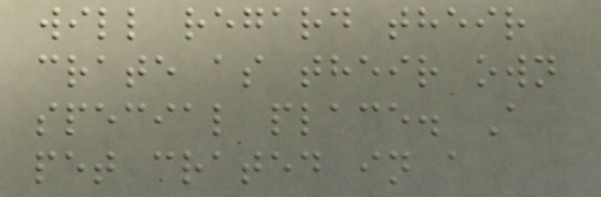will regard their
crate as their own
special place. A
pet crated in a
